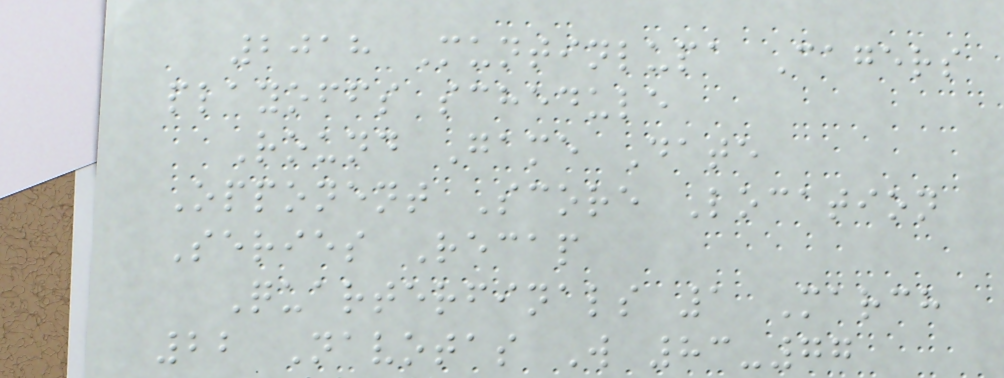2018 Muntinlupa Cagers
playoffs schedule
Round Game Date
Opponent Score Location
Series Recap
Quarterfinals 1 March
22 Navotas W 83-77
